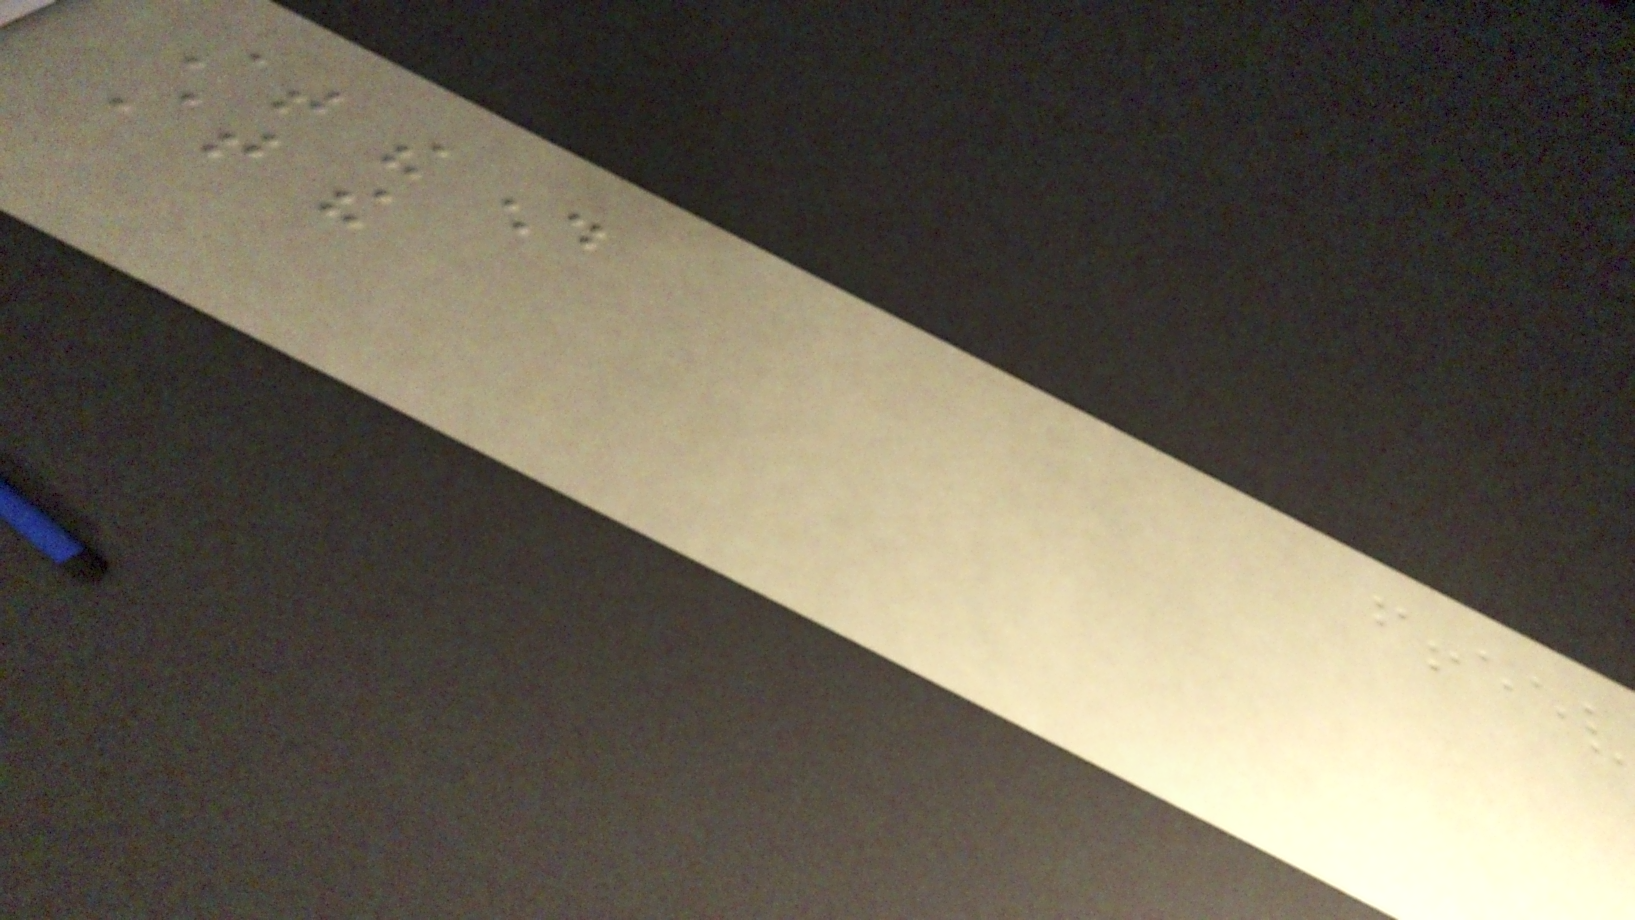At the end
At the
